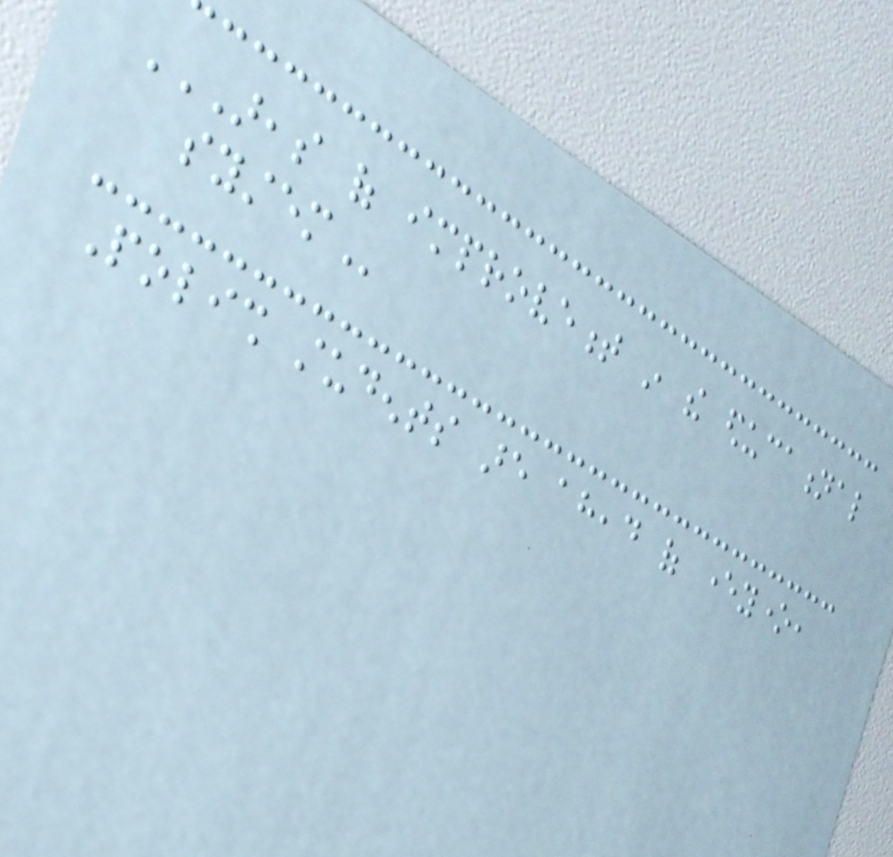AREAS OF IMPROVEMENT IN THE EDUCATIONAL
SYSTEM
Polish students are ahead of everyone,
